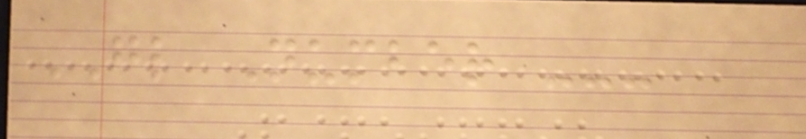GL Number ---
